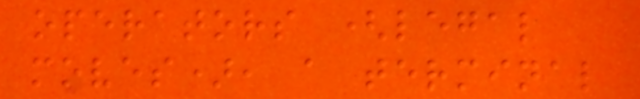operators (legal
moves), a terminal
